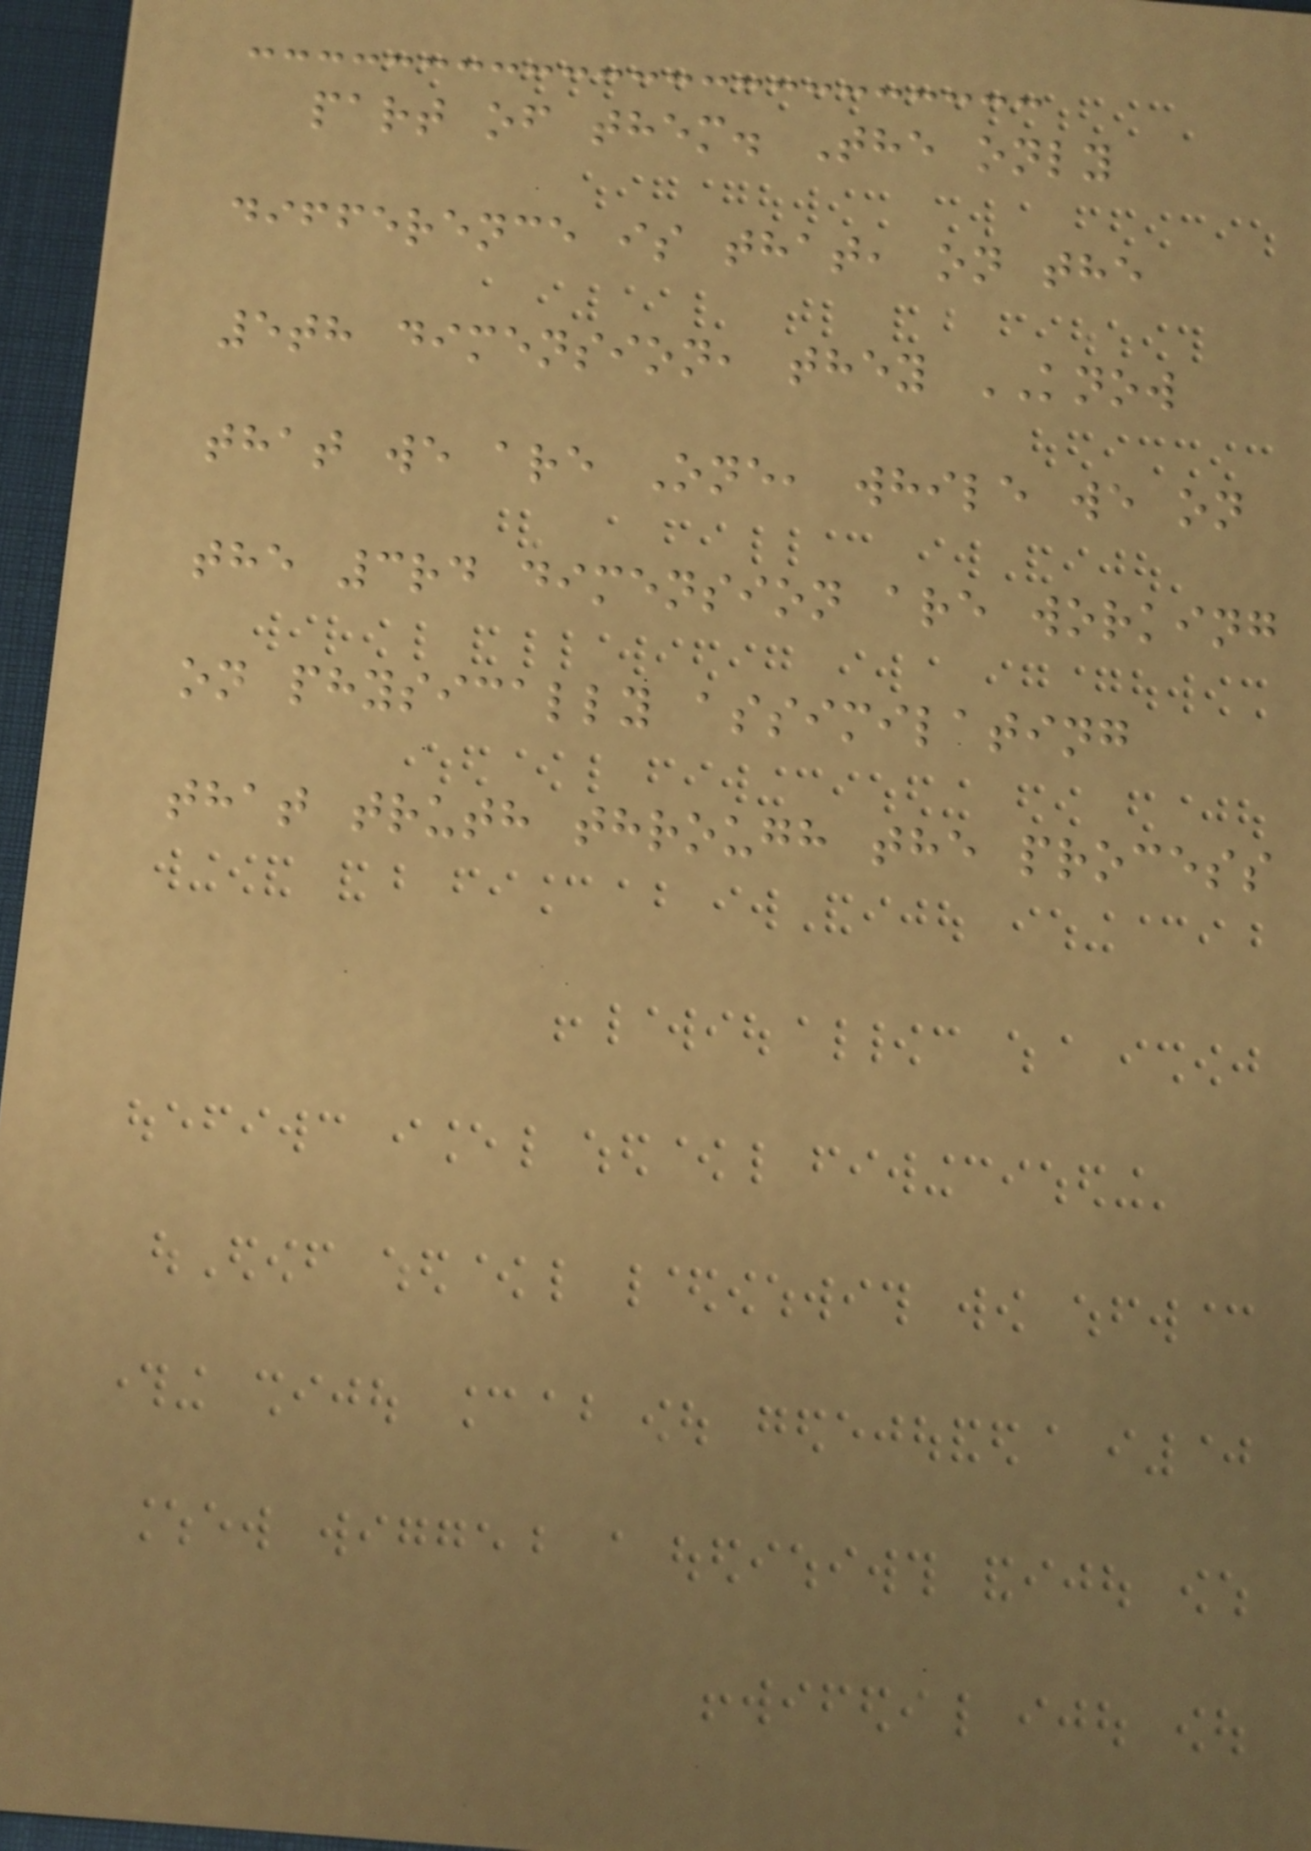part of them. The only
difference is that, on the
5th dimension, they KNOW
that we are One, while we on
the 3rd dimension are working
on physically assimilating
that truth through the process
